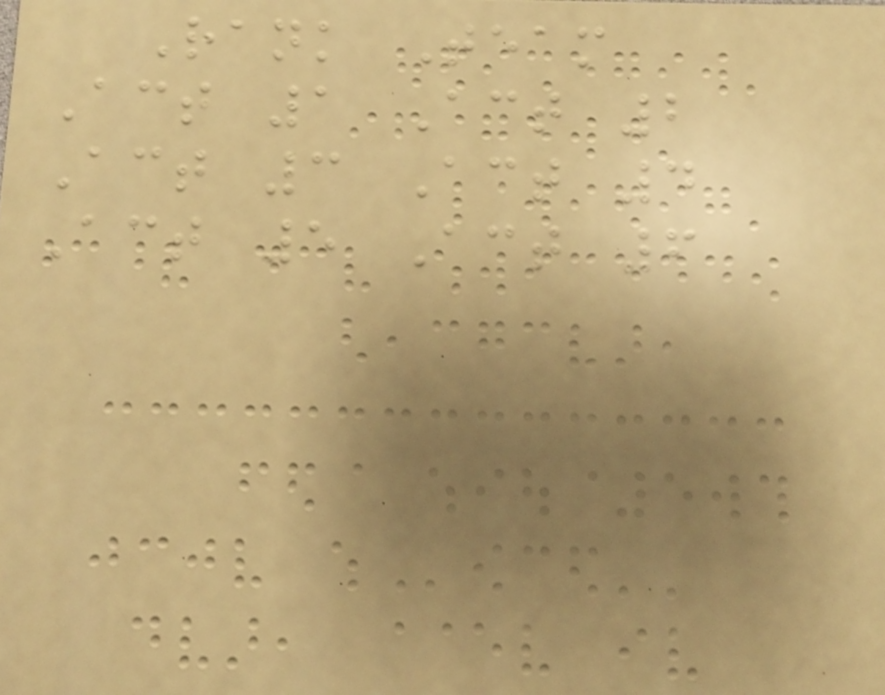Rank Team
Act 1 Act 2
Act 3 Act 4
Act 5 Act 6
